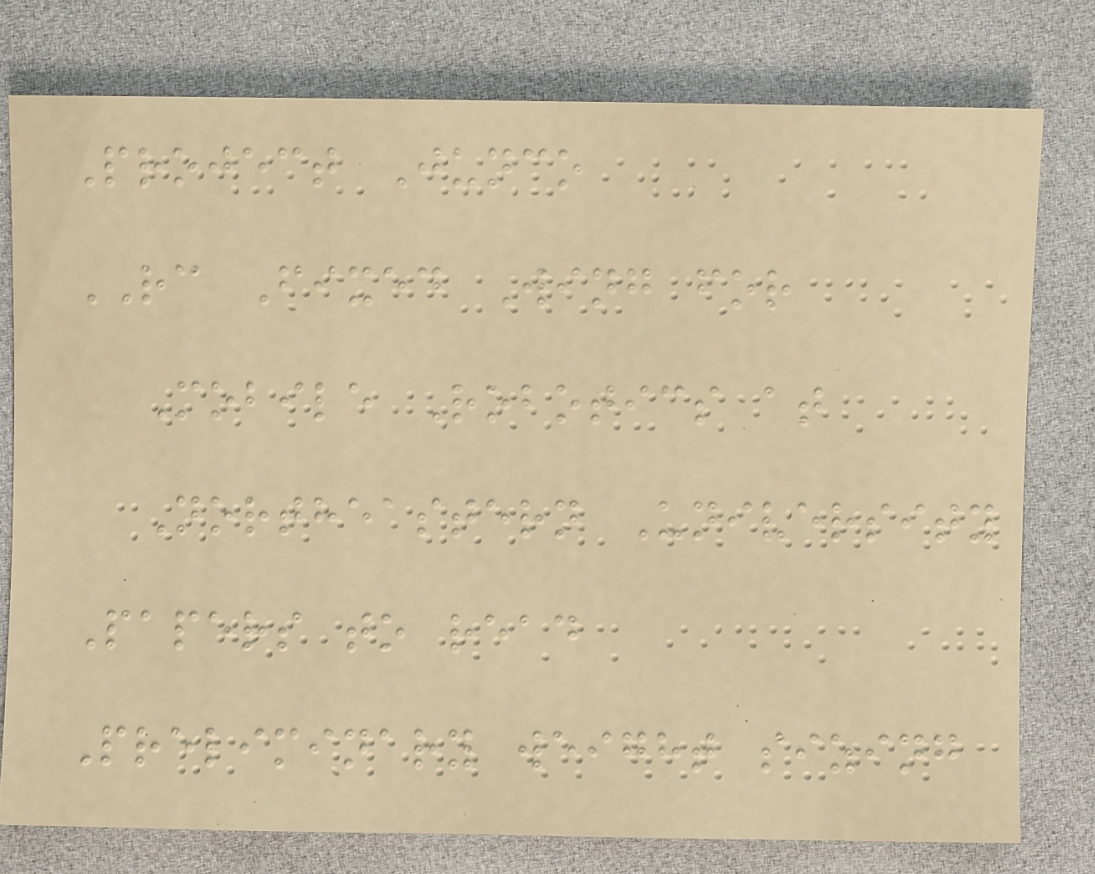Project Junco
RC Fixed Wing for
Mobile Robotics at
Northeastern University
Papers to read
Preliminary weight sizing
